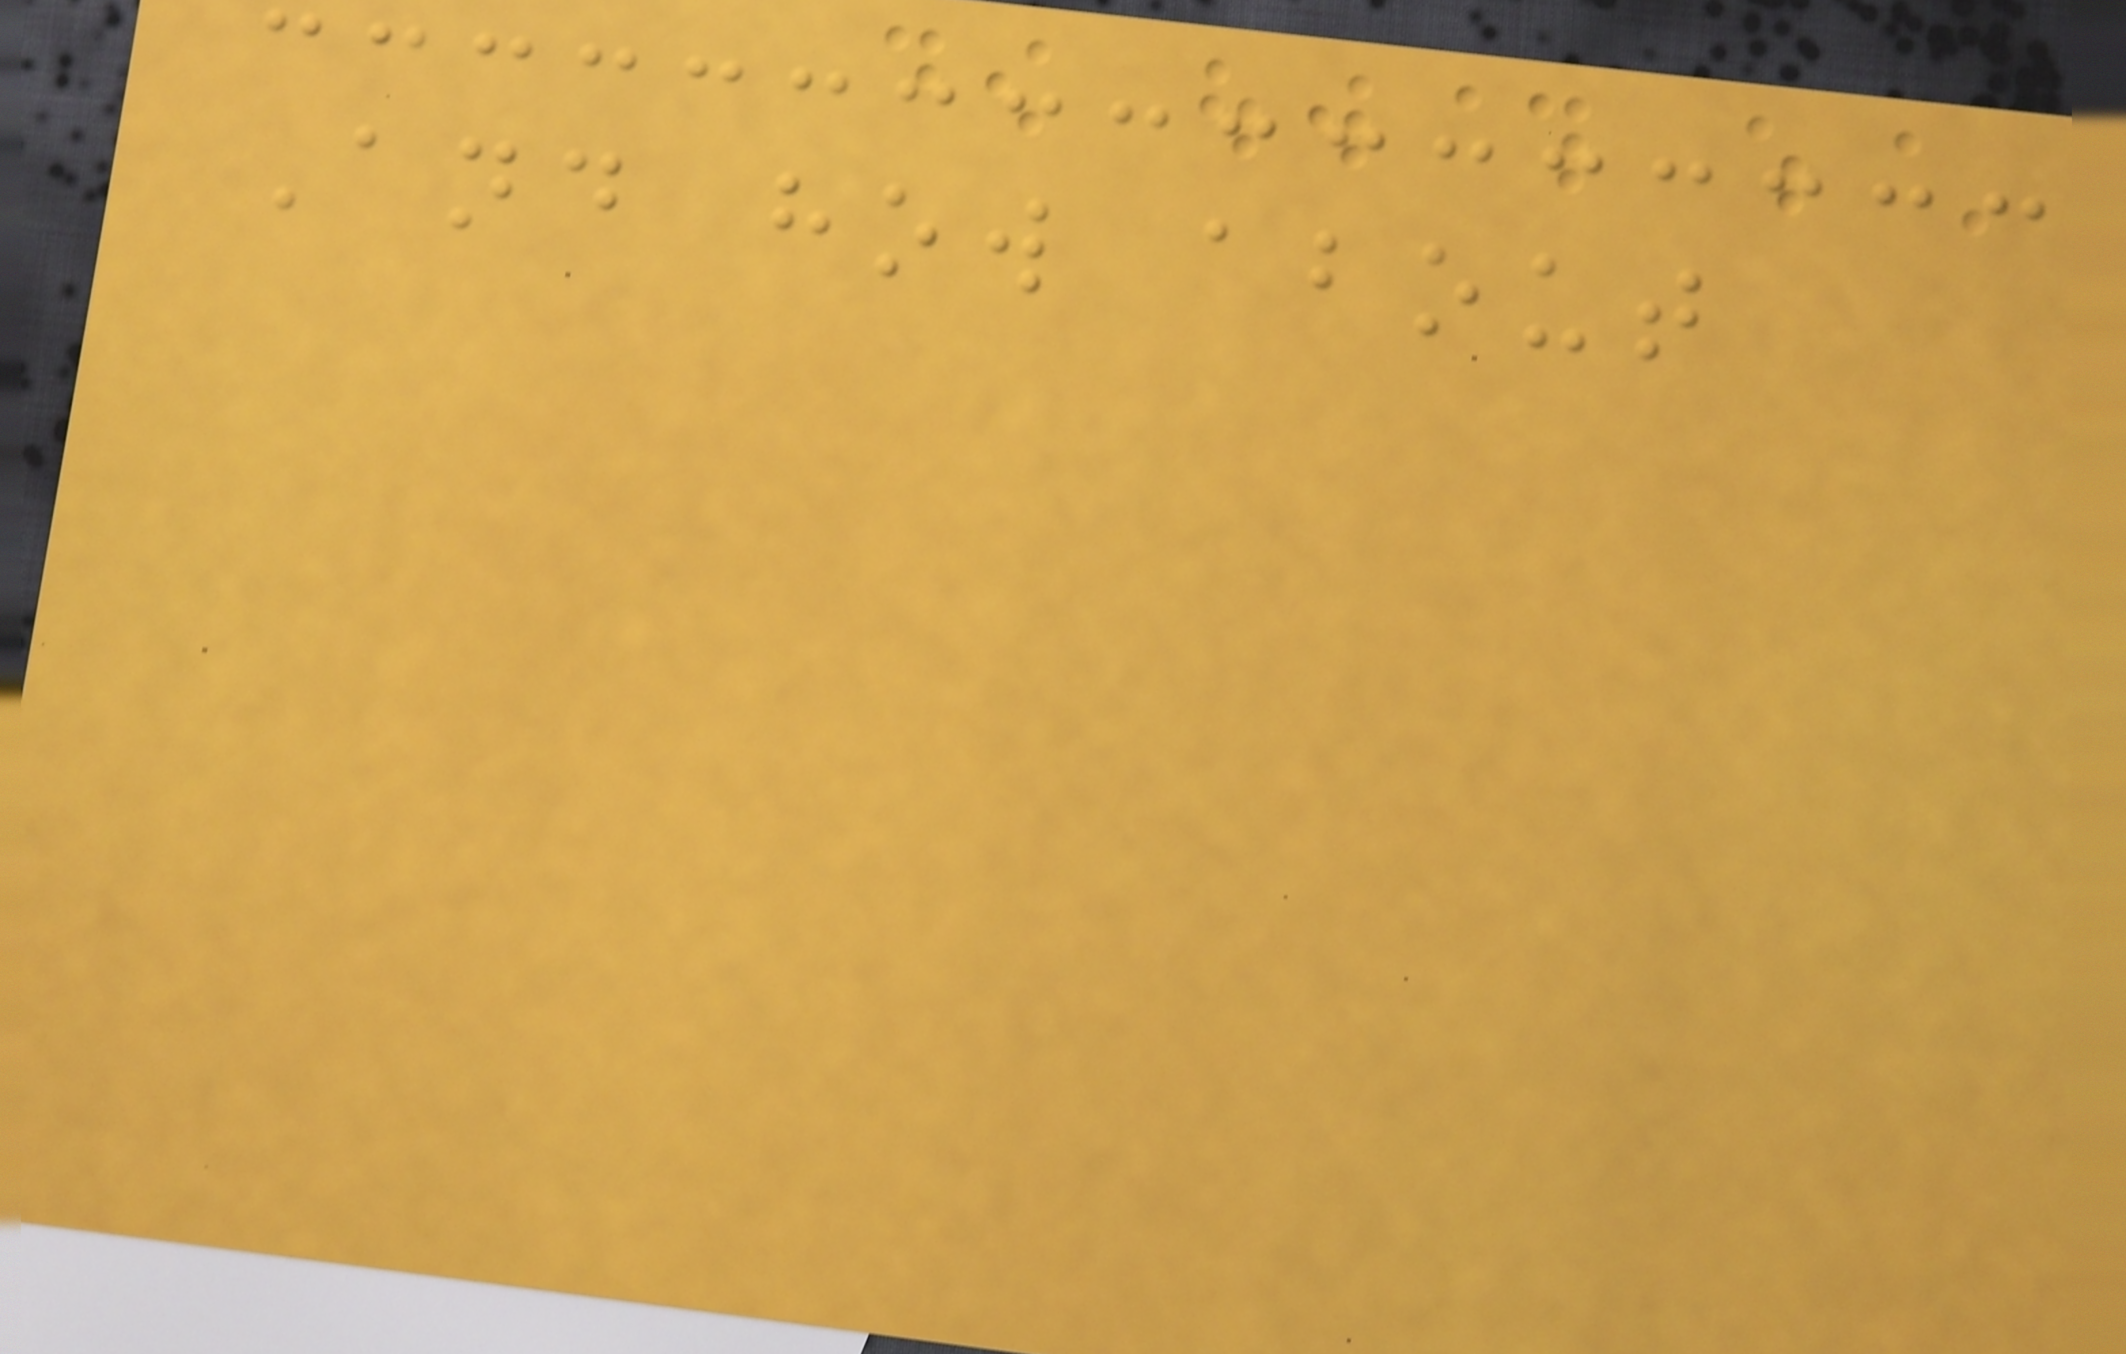And how about
